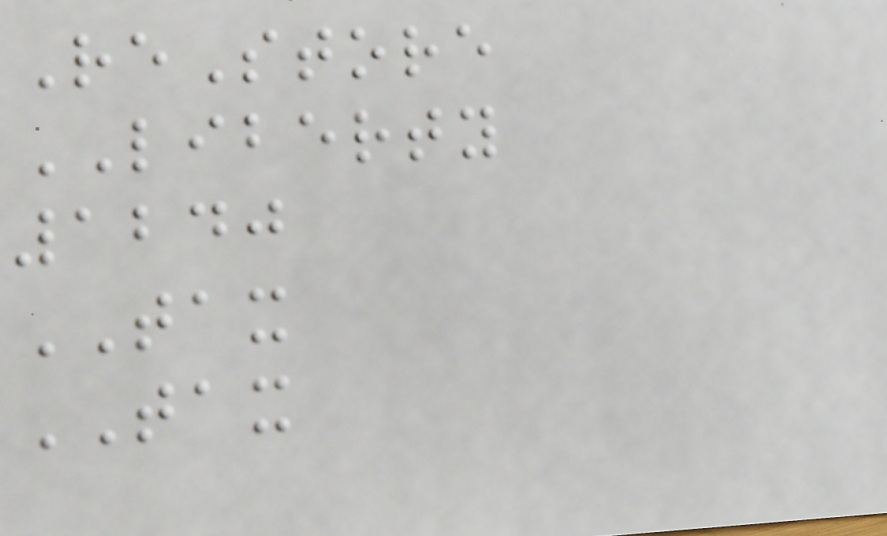ReStore
LIBERTY
1240
TAX
TAX
